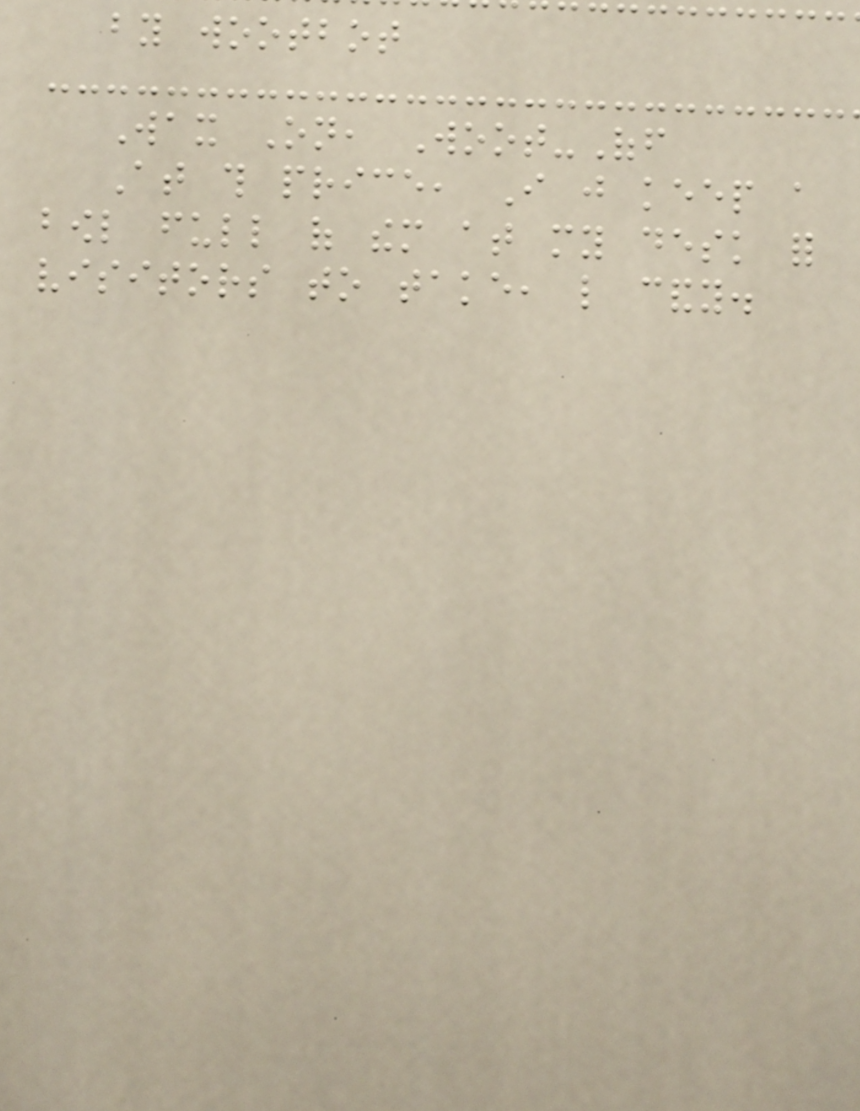by wootbot
Wax On, Woot-Off
At this price, I just keep a
bowl full of them at my desk for
visitors to take, like candy.
